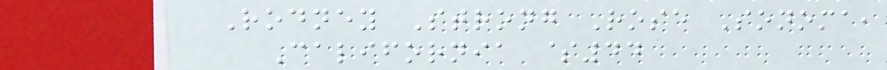Rodney Strong Rose Sonoma,
California $44
